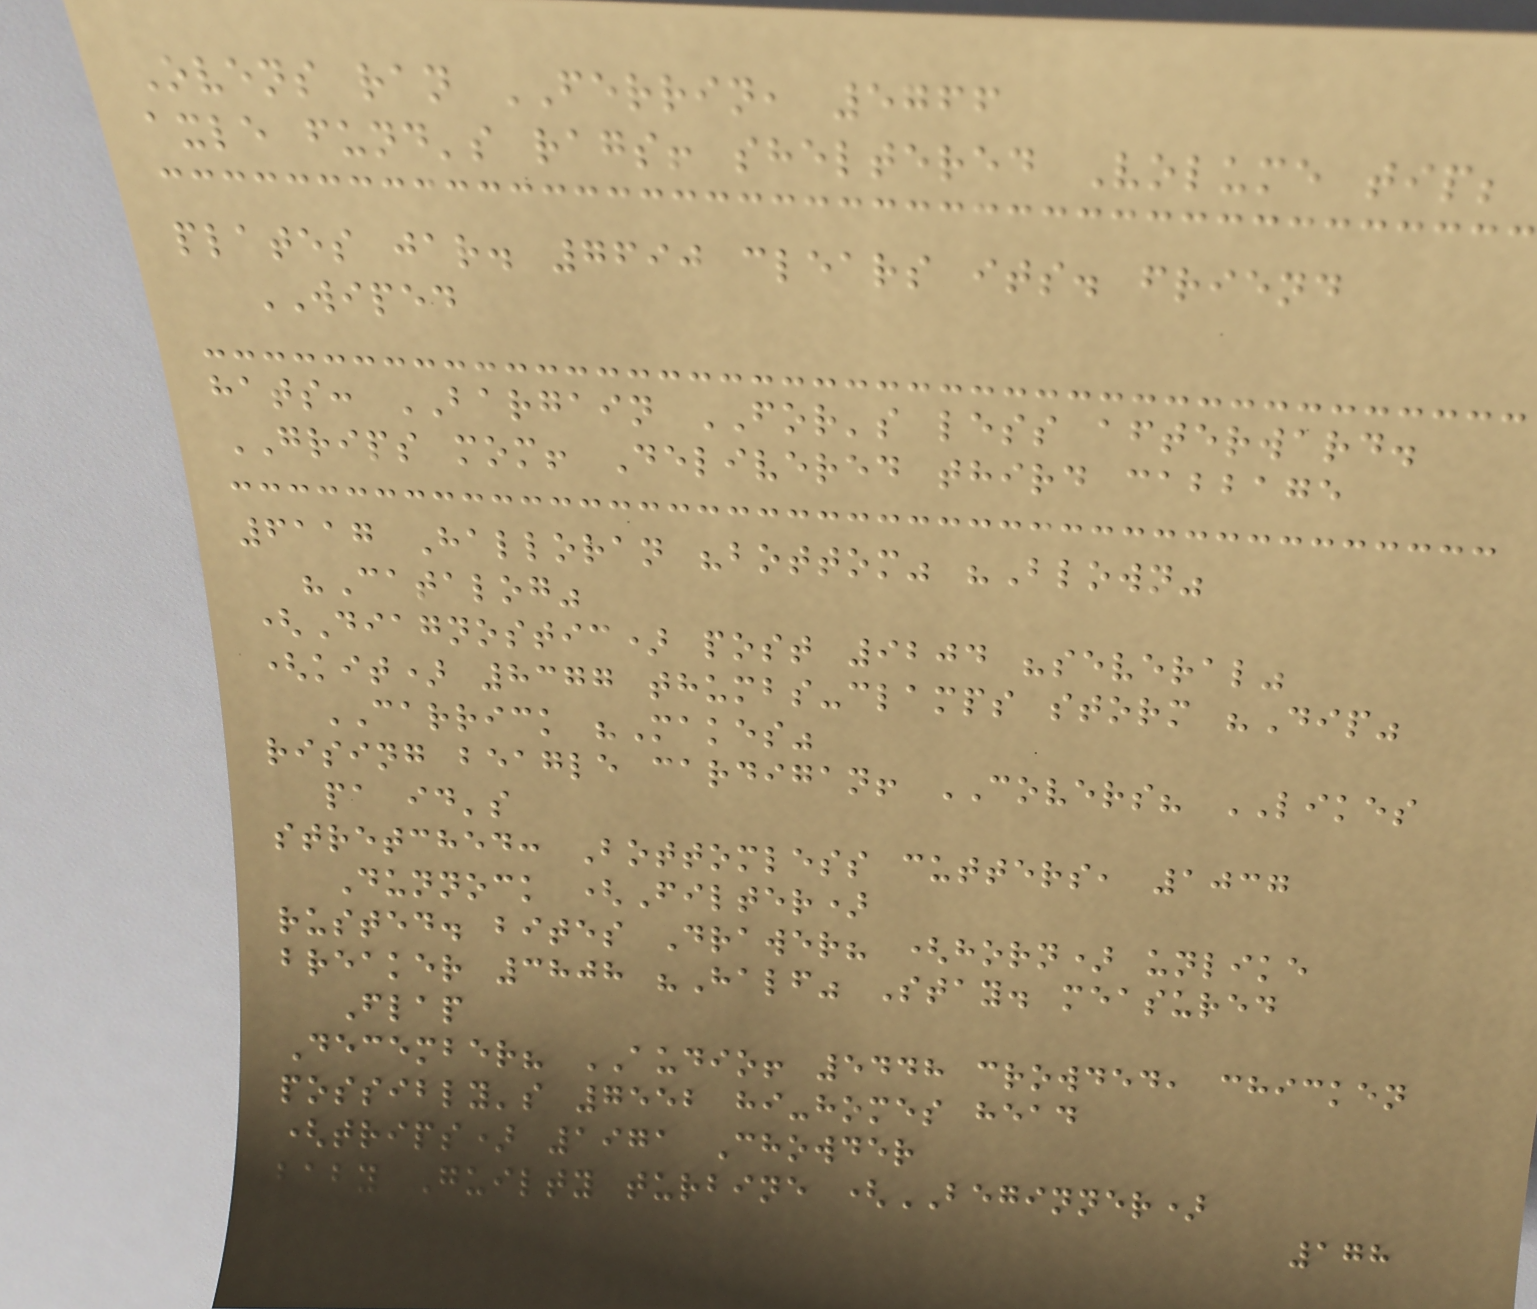Ovens ran FERRIN, 5766
axle fund's rags! sheltered Volume tip;
plates jar. 7690 clears its. friend
WIPED
hats: BARGAIN FOR's less afterward.
GRIPS mom! Delivered third cabbage
6117 Halloran "bottom" "Blown"
"Catalog"
(Diagnostic) post 9204 "several"
(kit) 8377 thumbs-clamps storm "Dip"
CARRICK "Makes"
rising beagle cardigan! COVERS? LIKES
pa id's
stretched: Bottomless cutters, 1037
Dunnock (Filter)
rusted. bites Drawer? (horn) unlike
breaker 3808 "Half" Stay. measured
Flap
December? AUDIO! 5448 crowded, chicken
possibly's 7552 hi-homes head
(trips) 1971 Chowder
baby Guilty turbine (BEGINNER)
178
